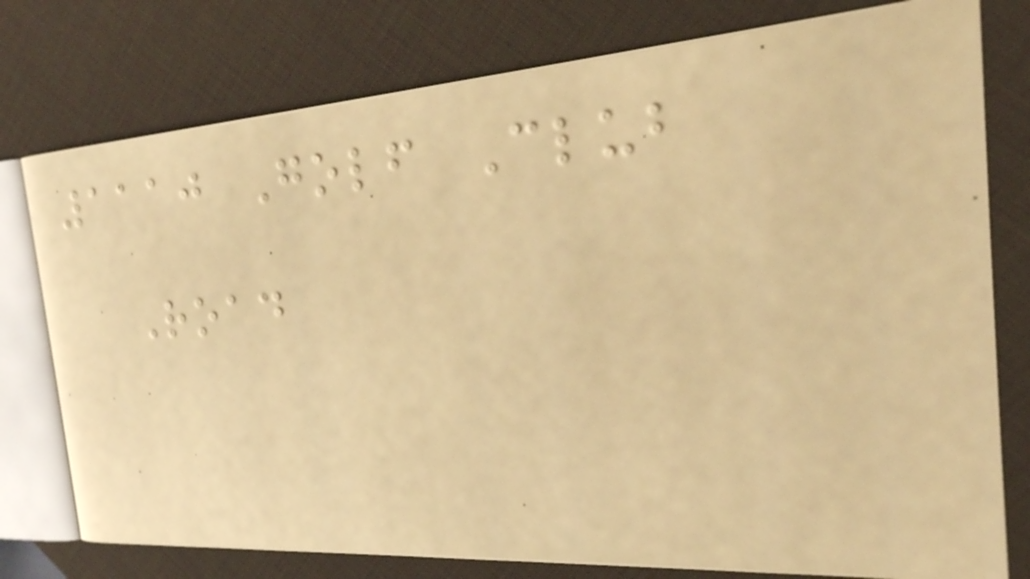1110 Golf Club
Road
